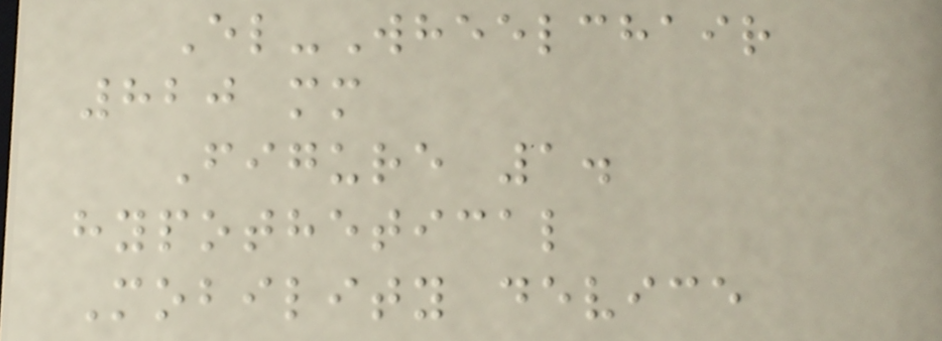El-Wheelchair
820 mm
Figure 1.
hypothetical
Mobility device
